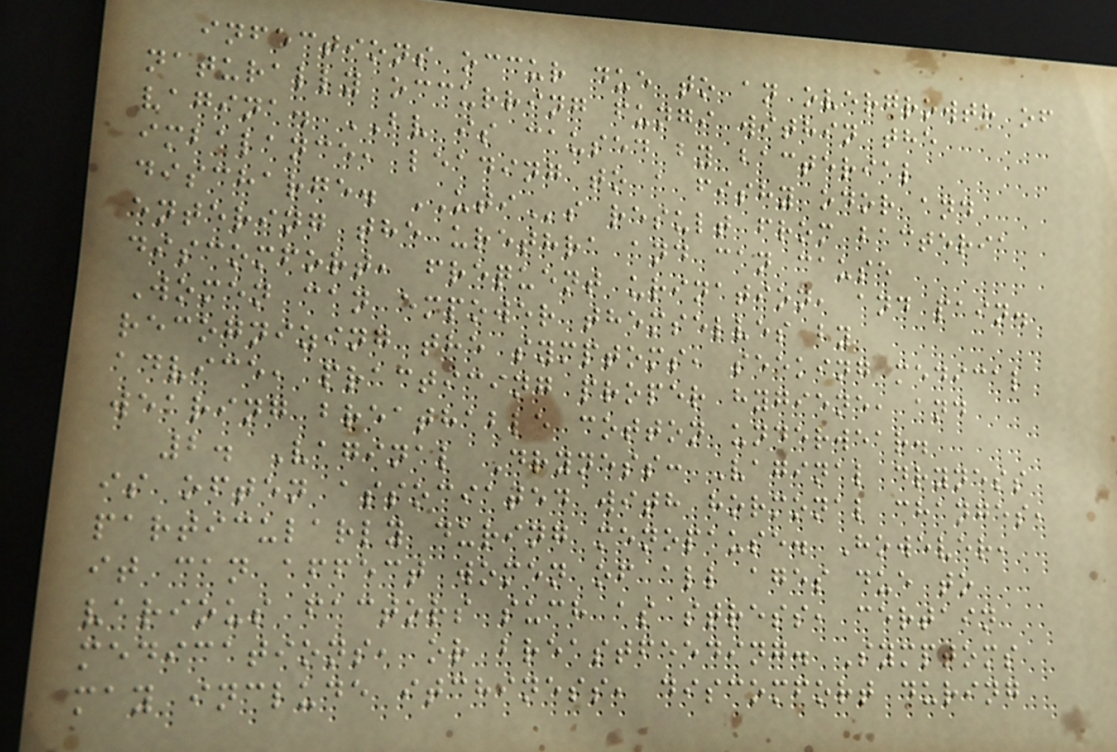infections occur due to an overgrowth of
naturally occurring fungi within the
vagina. BV is caused by bacterial
imbalance, leading to a fishy odor and
discharge. UTIs result from bacteria
entering the urethra and can cause
discomfort, frequent urination, and pain.
Women can empower themselves by
recognizing the symptoms, seeking medical
advice, practicing proper hygiene, and
wearing breathable cotton underwear.
2. Vaginal Dryness: Vaginal dryness
is often associated with hormonal changes,
particularly during menopause. However,
it can affect women of all ages due to
various factors such as stress, certain
medications, or breastfeeding. Symptoms
may include itchiness, discomfort during
